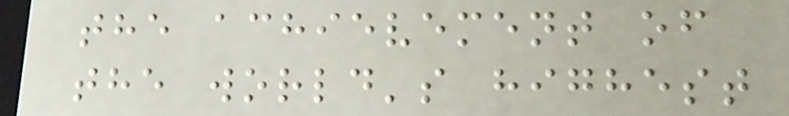the achievement of
the world's highest
